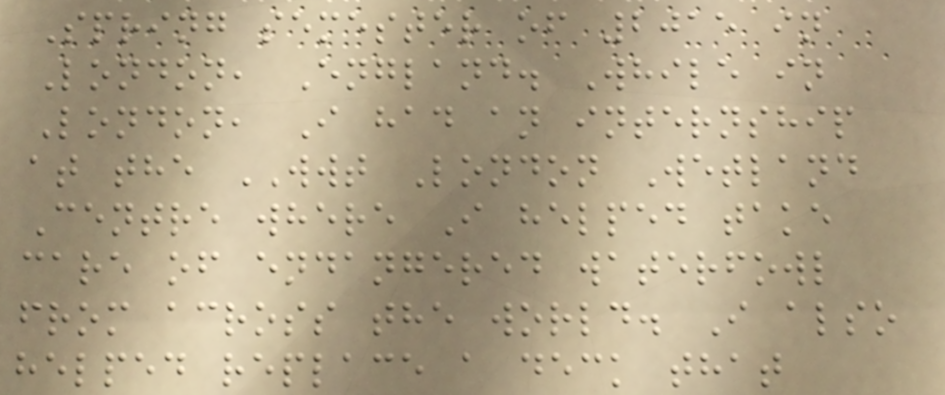Spring semester of 2015 in
London, England. While in
London, I had an internship
at the WWT London Wetland
Centre where I helped take
care of endangered waterfowl
from across the world. I also
helped replace a deck that
